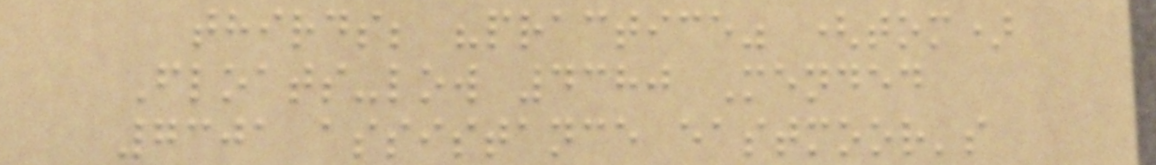thirds; "practice" (tom)
Floats-low 4380 Mended
7301 assistance eastmoor's
